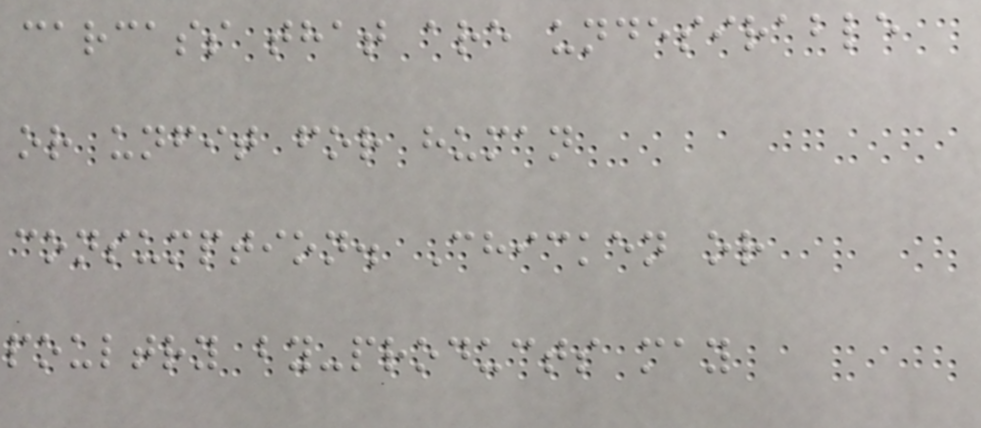carcass that are undesirable
or unfit for human
consumption. Chicken or
poultry by-products may
